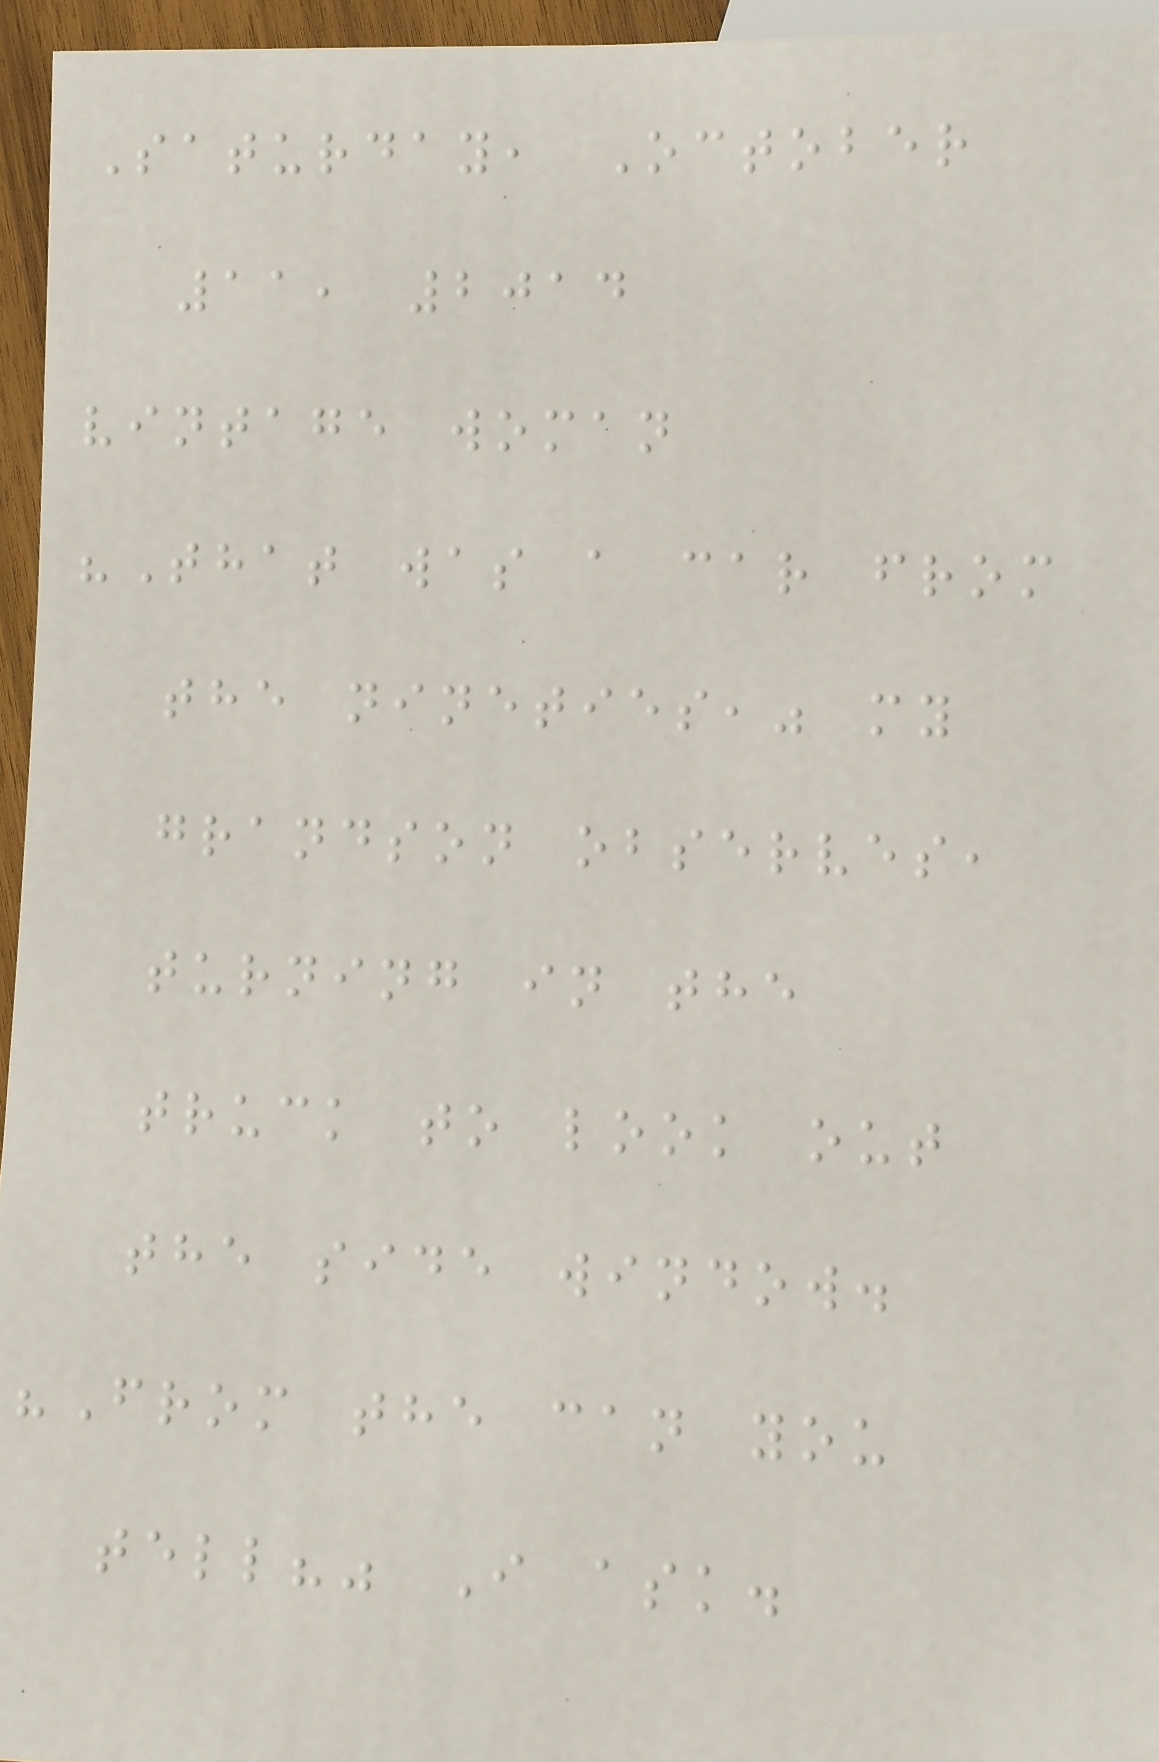Saturday, October
11, 2014
vintage woman
"That was a car from
the nineties," my
grandson observes,
turning in the
truck to look out
the side window.
"From the can you
tell?" I ask.
